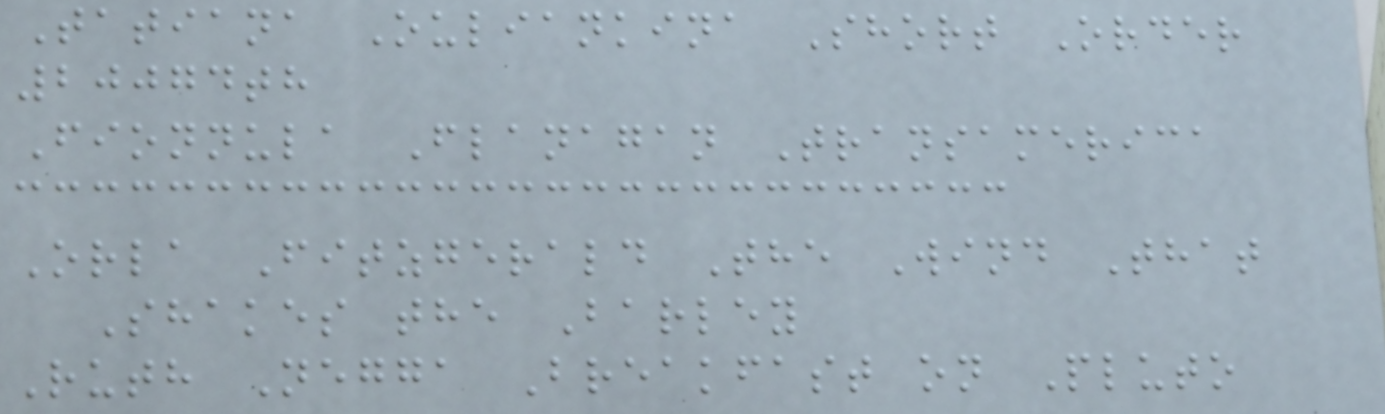Tatiana Ouliankina Short Order
20074th
Fionnula Flanagan Transamerica
Orla Fitzgerald The Wind That
Shakes the Barley
Ruth Negga Breakfast on Pluto
